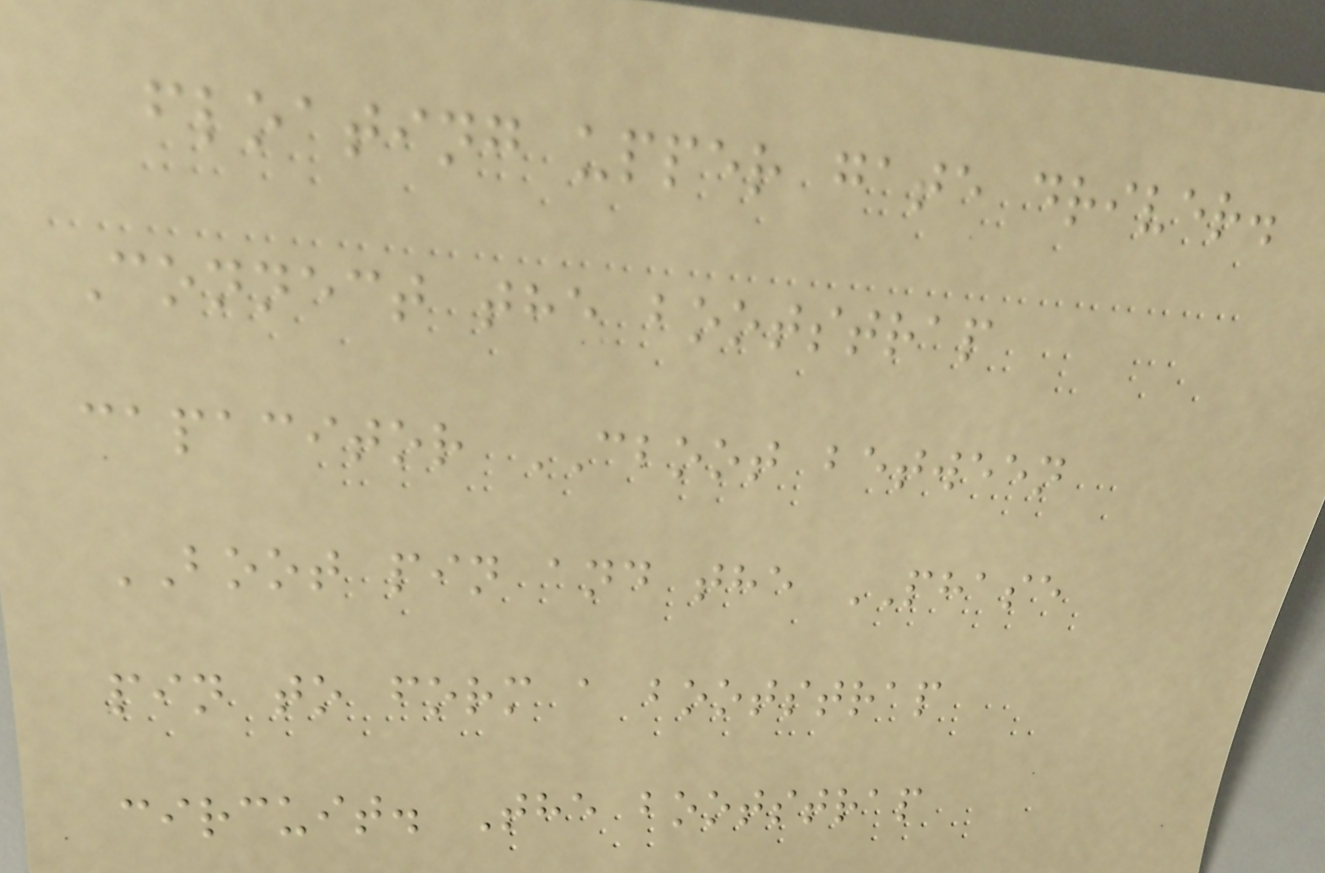floating upper gate driver.
Connect the bootstrap
capacitor CBOOT between
BOOT pin and the PHASE
pin to form a bootstrap
circuit. The bootstrap
